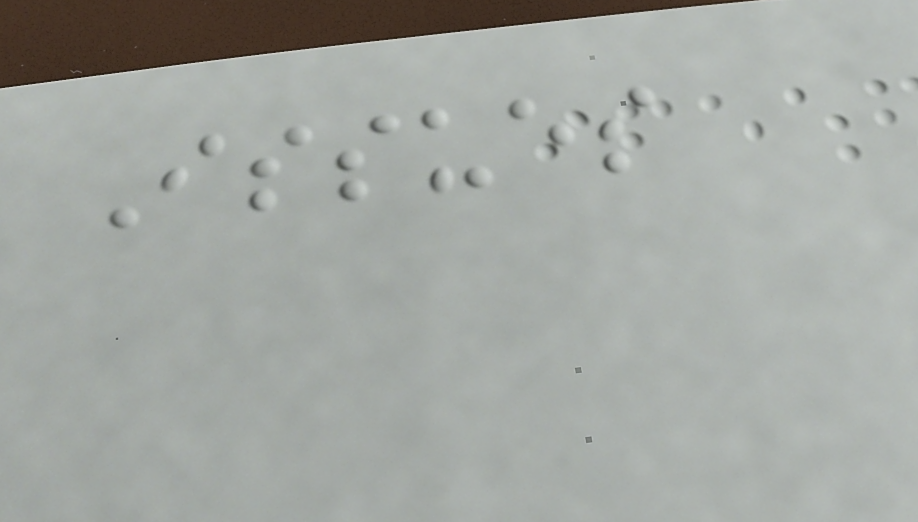Issues
